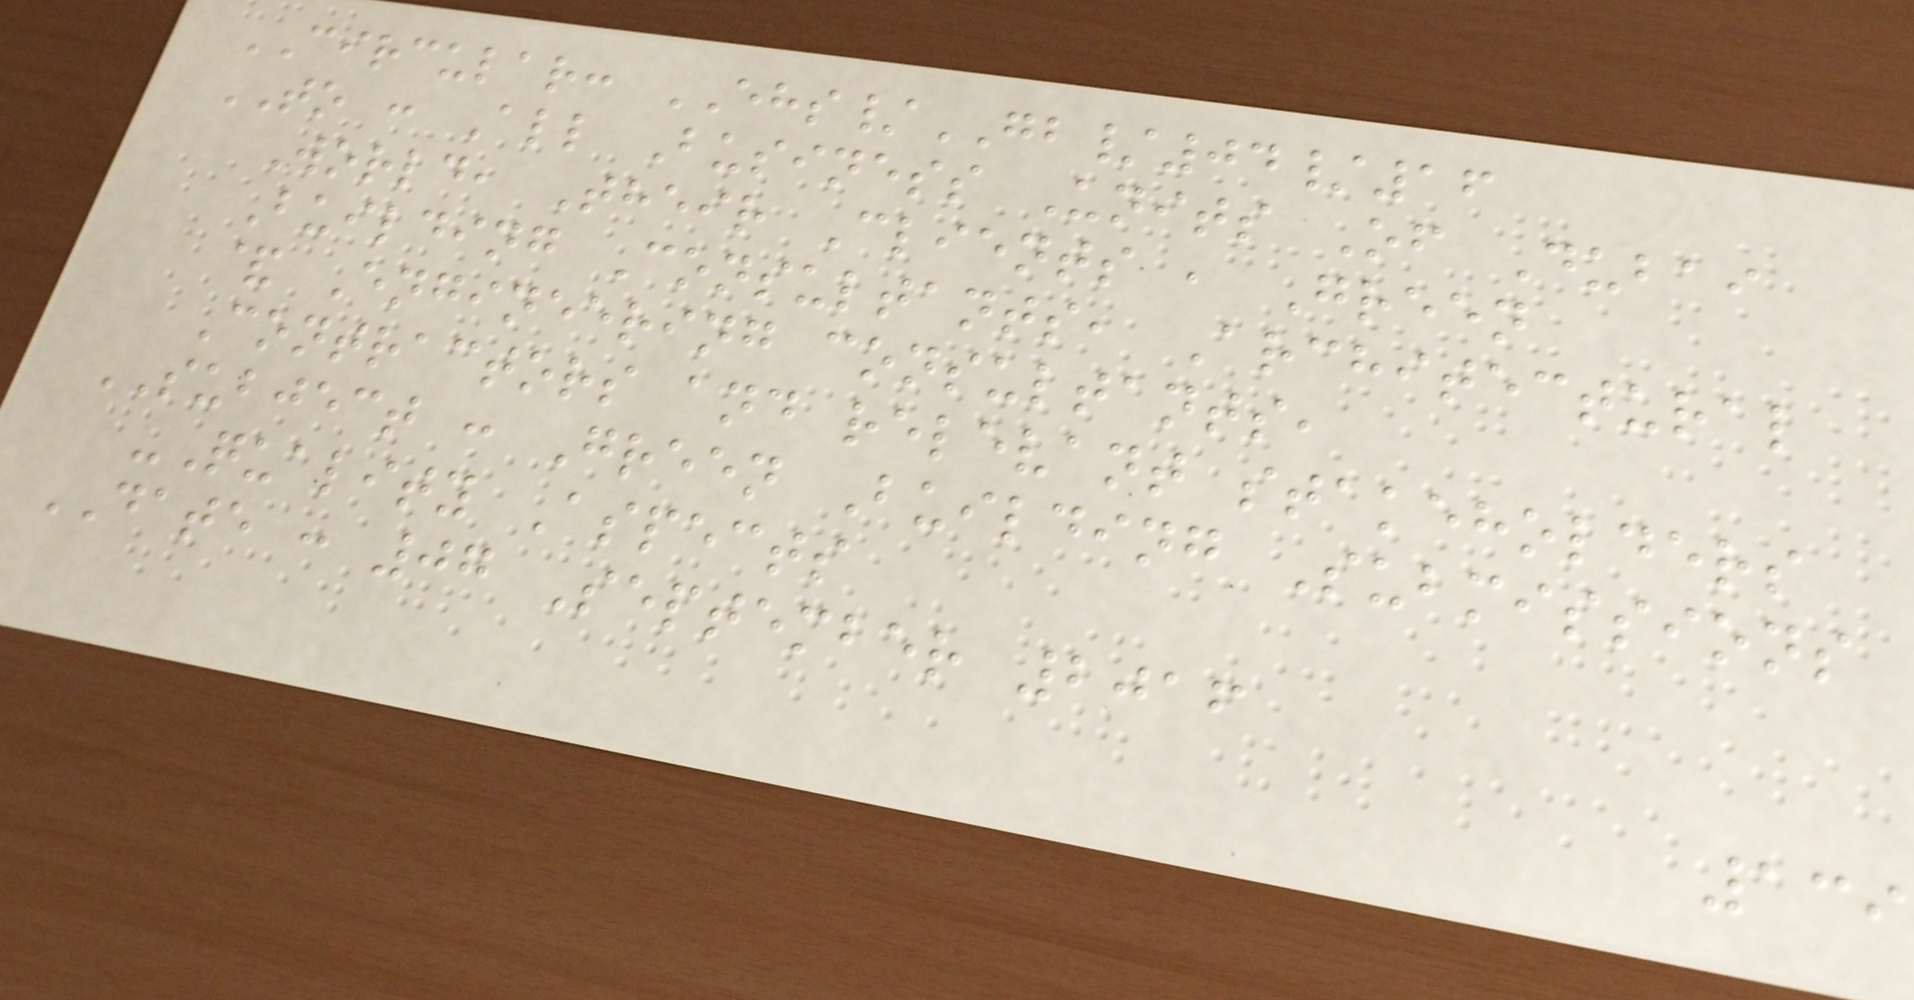CIRCULAR: EHS/GB/04/16
TO : All Business Units Of Dubai
World, Their Clients , Green
Building Consultants, Architectural
& Engineering consultants,
Contractors and relevant stakeholders
SUBJECT : Green Building Submissions
-Quality Aspects
DATE : 07 September 2016
139
